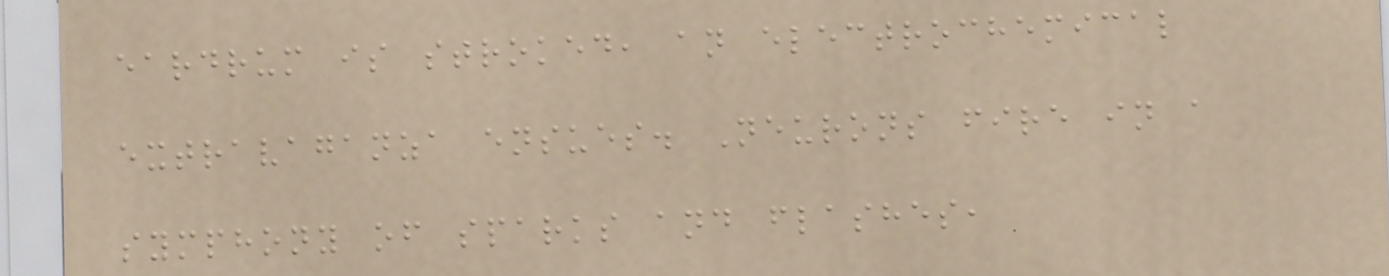eardrum is stroked, an electrochemical
extravaganza ensues. Neurons fire in a
symphony of sparks and flashes,
